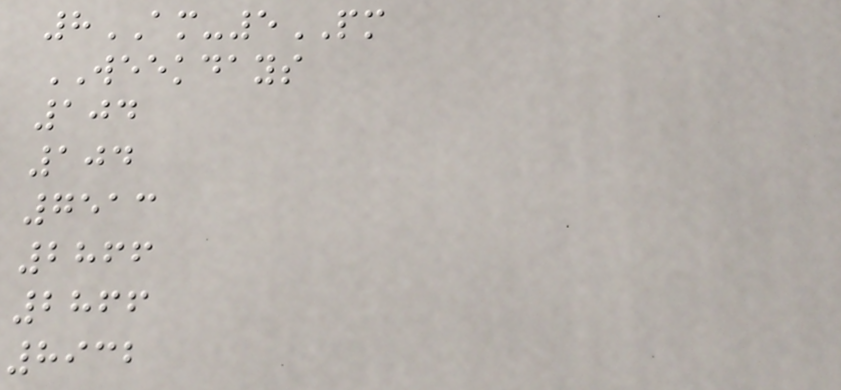8AM-5PM
WEEKDAYS
104
104
7513
2866
2866
8932
